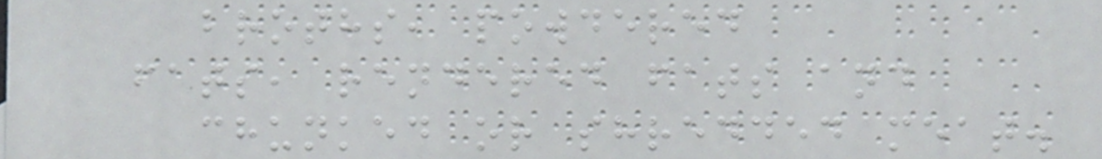broths, powdered
fats, rendered fats and
chunked or shredded meat.
